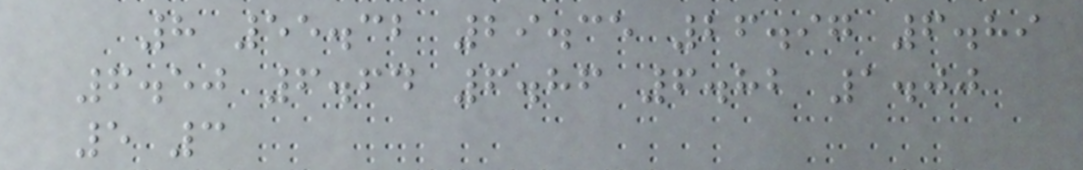8 55.32 29.35 26.97 6.89
6.50 6.64 6.86 6.82 1.00
5 3
